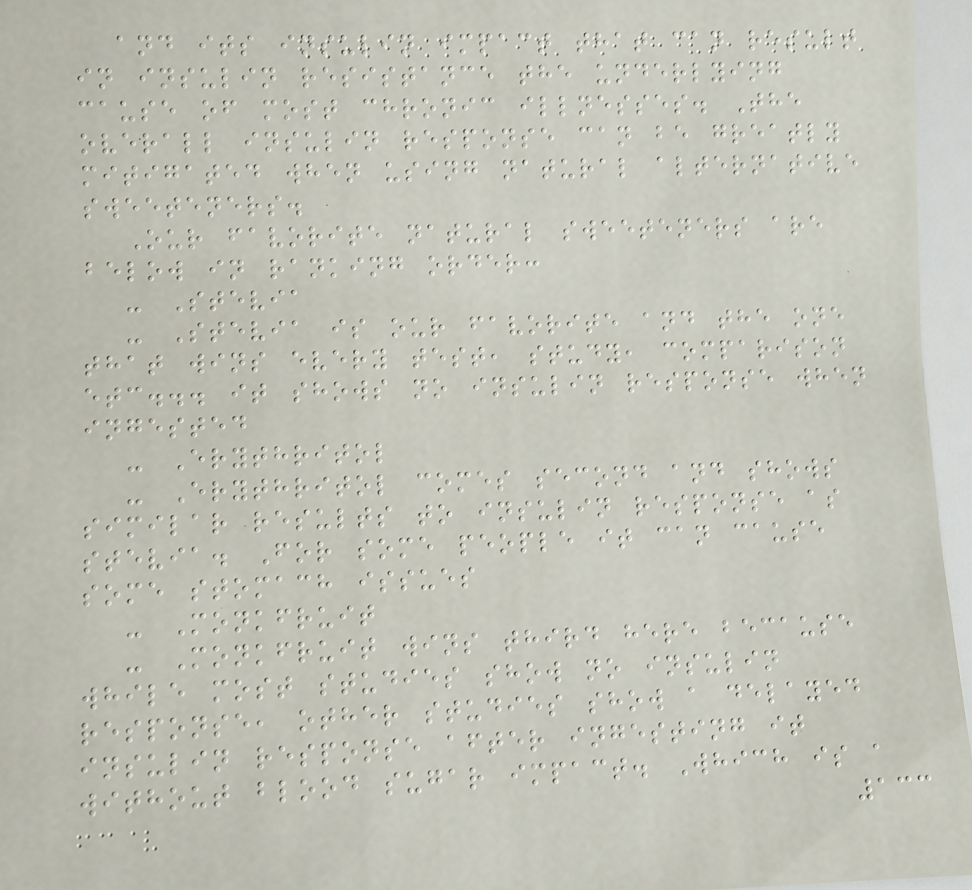and its insulin impact that can result
in insulin resistance the underlying
cause of most chronic illnesses. The
overall insulin response can be greatly
mitigated when using natural alternative
sweeteners.
Our favorite natural sweeteners are
below in ranking order:
- Stevia
- Stevia is our favorite and the one
that wins every test, study, comparison
etc... it shows no insulin response when
ingested
- Erythritol
- Erythritol comes second and shows
similar results to insulin response as
stevia. For some people it can cause
some stomach issues
- Monkfruit
- Monkfruit wins third here because
while most studies show no insulin
response, other studies show a delayed
insulin response after ingesting it
without blood sugar impact. Which is a
133
